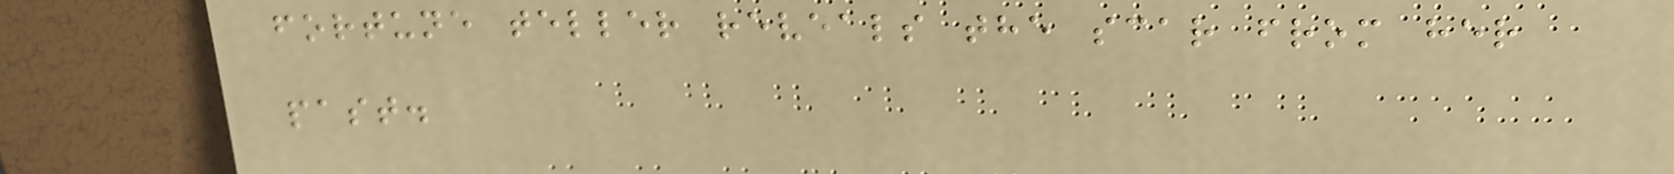fortune teller reveals the scar from her
past.
